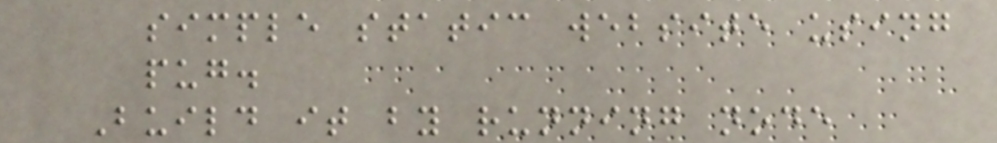simple static website using
pug.
Build it by running node
